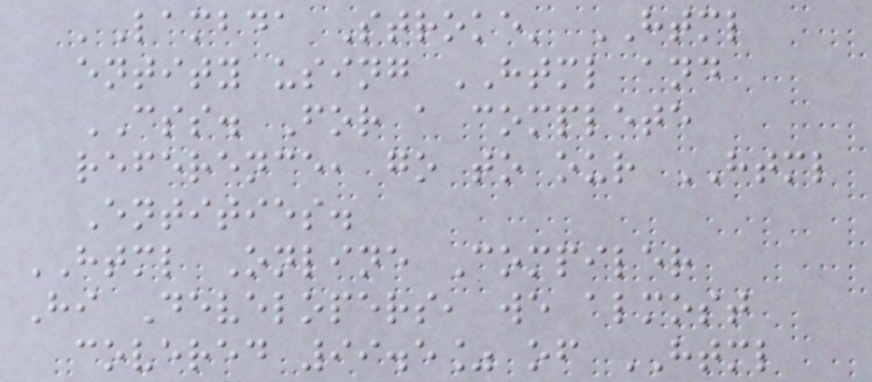'Lambda Stroke' HTML
entity using HTML and
CSS. For a complete
reference, go to our HTML
Entities.
HTML Online Compiler
Hi Developers, we almost
covered 99.5% of HTML
